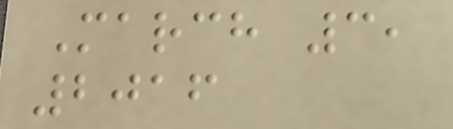March 3,
2016
